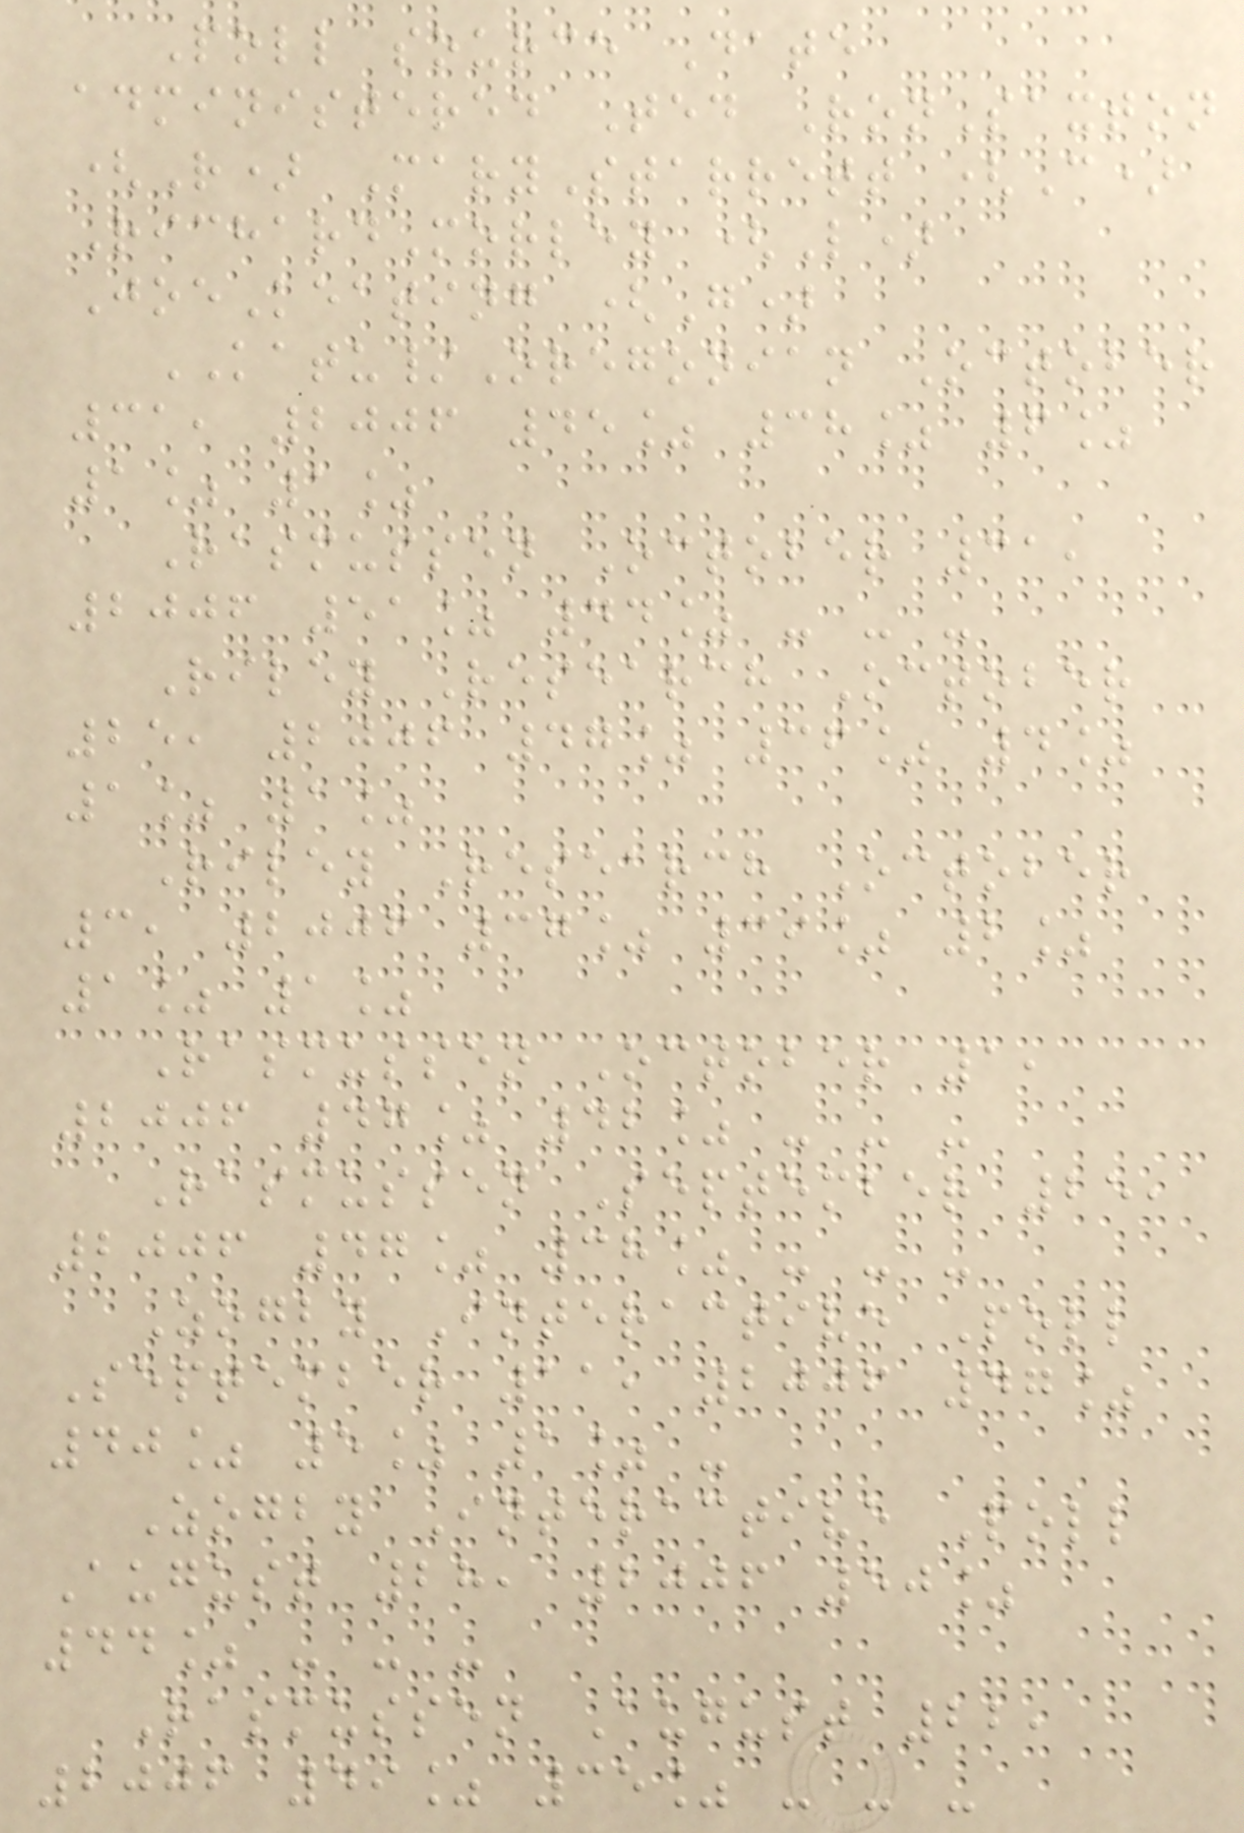Poll source Date
administered Ted RonSaxton
(R) MaryStarrett (C)
RichardMorley (L)
JoeKeating (G)
KATU/Oregonian October
31, 2006 45% 38% 6%
1% 1%
Rasmussen October 31,
2006 51% 44% - - -
Riley Research October
25, 2006 47% 36% 4%
1% 1%
Riley Research October
3, 2006 37% 39% 2%
1% 1%
Rasmussen October 1,
2006 47% 42% - - -
Rasmussen September 25,
2006 47% 38% - - -
Zogby Interactive Poll
September 11, 2006 47%
40% 5% 1% -
Zogby Interactive Poll
August 28, 2006 50%
44% - - -
Rasmussen August 22,
2006 49% 35% - - -
